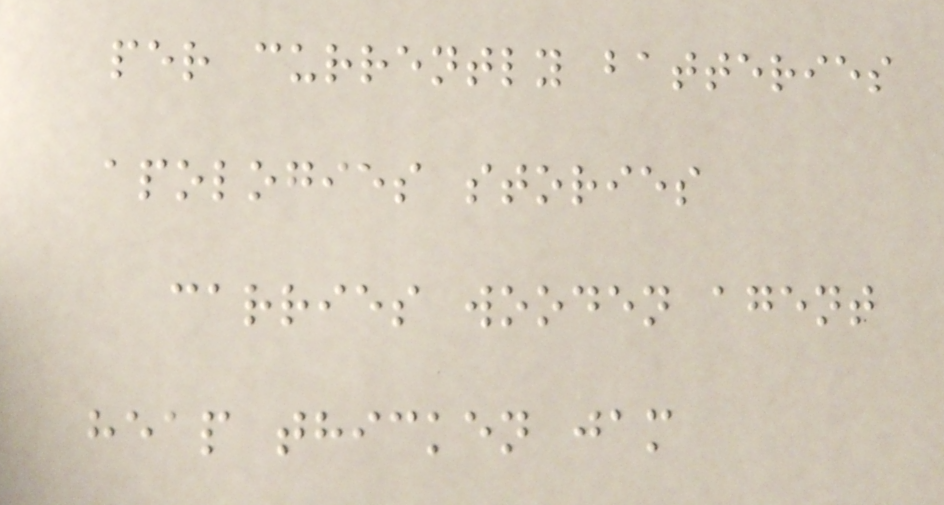per currently batteries
apologies stories
carries wooden agent
heap thicken jam
